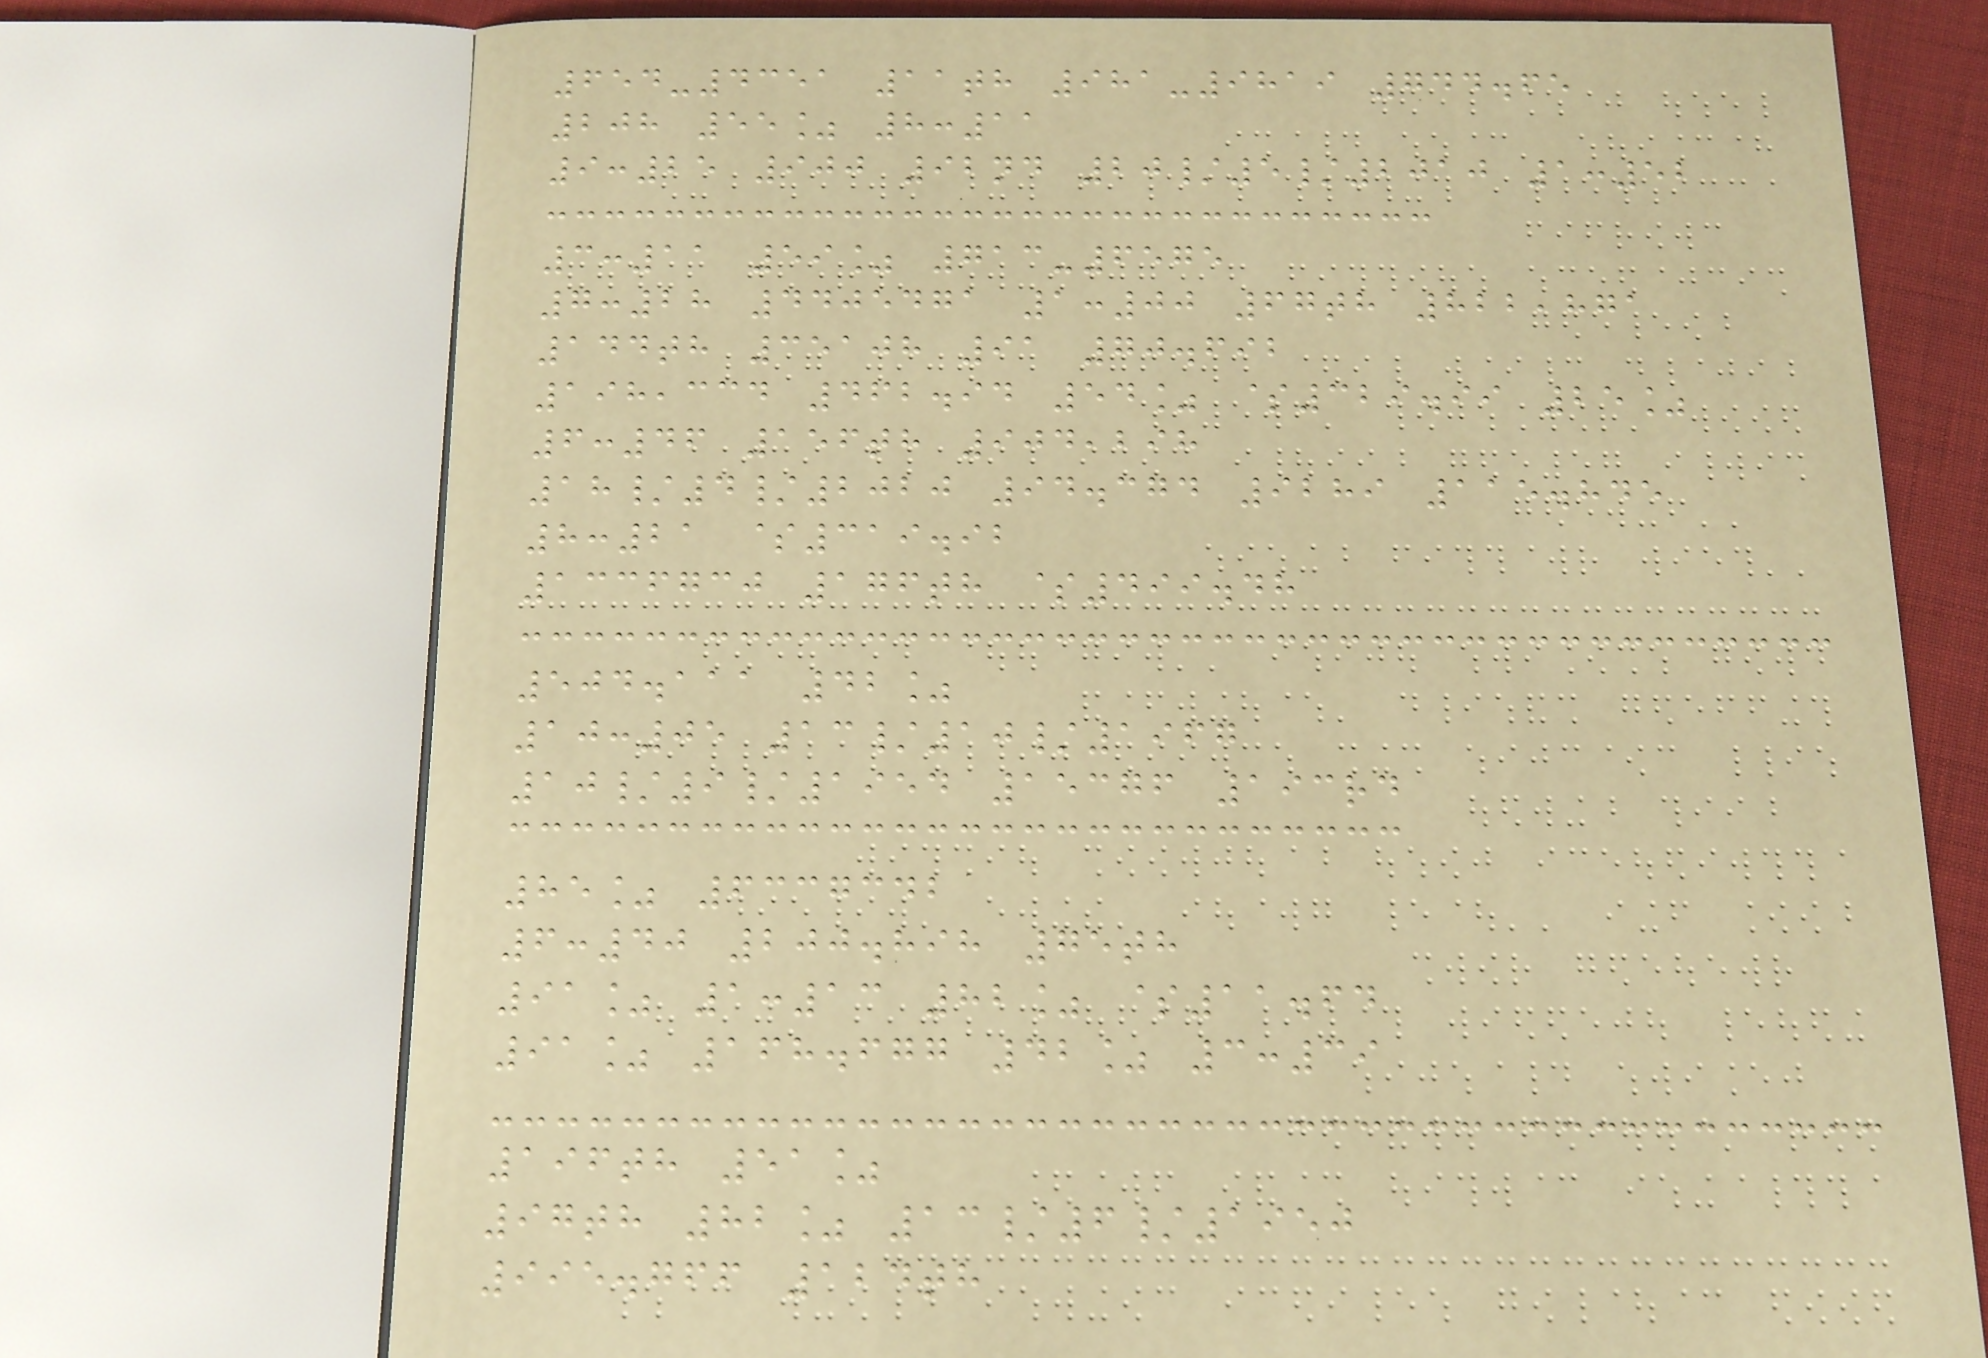654-4351 11th 981-9819 744.65
208 55% 8:11
9:25 900 92nd 20/5/2010 1:52
3:11 59% 713-6575
7:28 4405471 1:00 67th 822,871
144th 35108 91 70.692
198,334 462.94 54% $329.99 25%
6:46 156th 904,298
18/4/2020 94.374 9289 115.845
8:21 $319.92
1336730 176th $499.48
504.111 42%
10:05 13/10/1967
10/9/1954 15376 193rd
85% 6337342
6:40 200.898 75th
91% 1:13 82% $11.64
91% 168.677 42% 3:39
196th 51%
97th 82% 13/6/1950
995.766 124th
